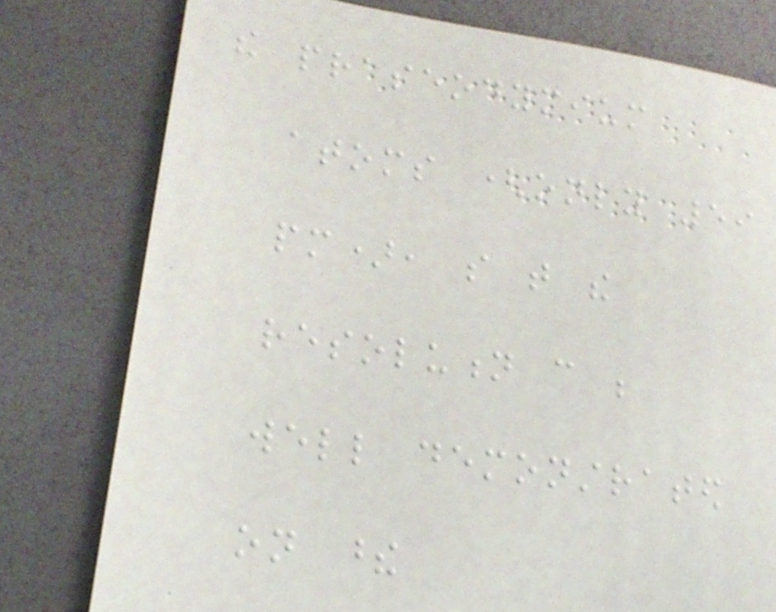the praseodymium
atoms (only 59
pm), so that the
resolution can be
well demonstrated
on these
